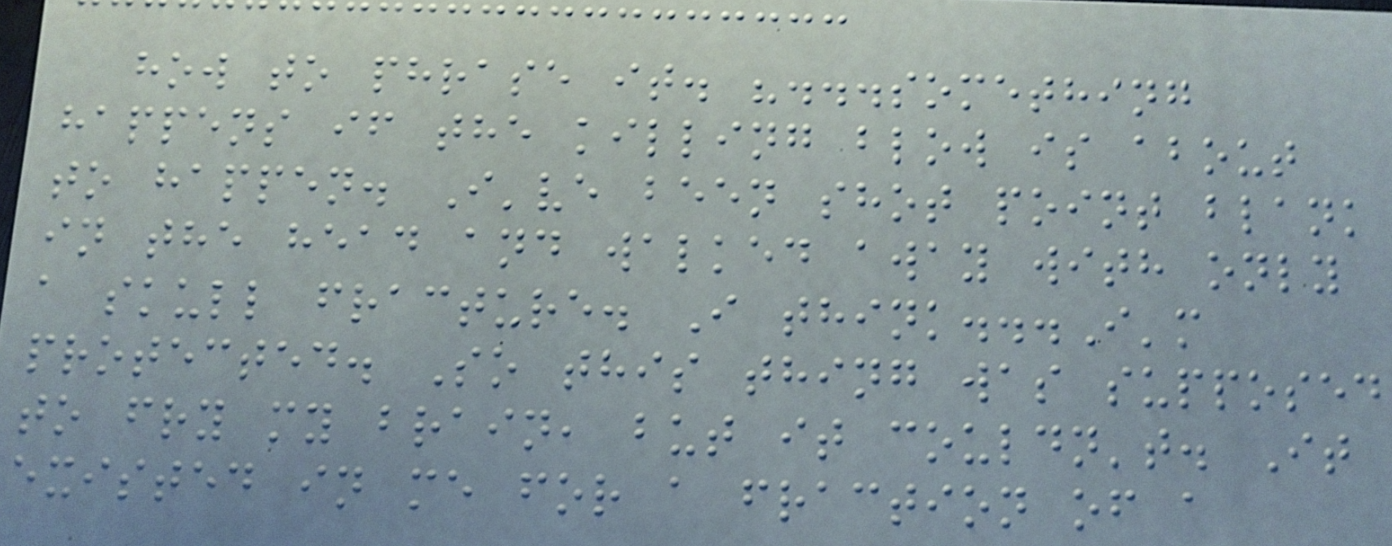how to phrase it. "...something
happens if the killing blow is about
to happen. I've been shot point blank
in the head and walked away with only
a skull fracture. I think...I'm
protected. So this thing was supposed
to fry my brain, but it couldn't. It
existed in me for a fraction of a
